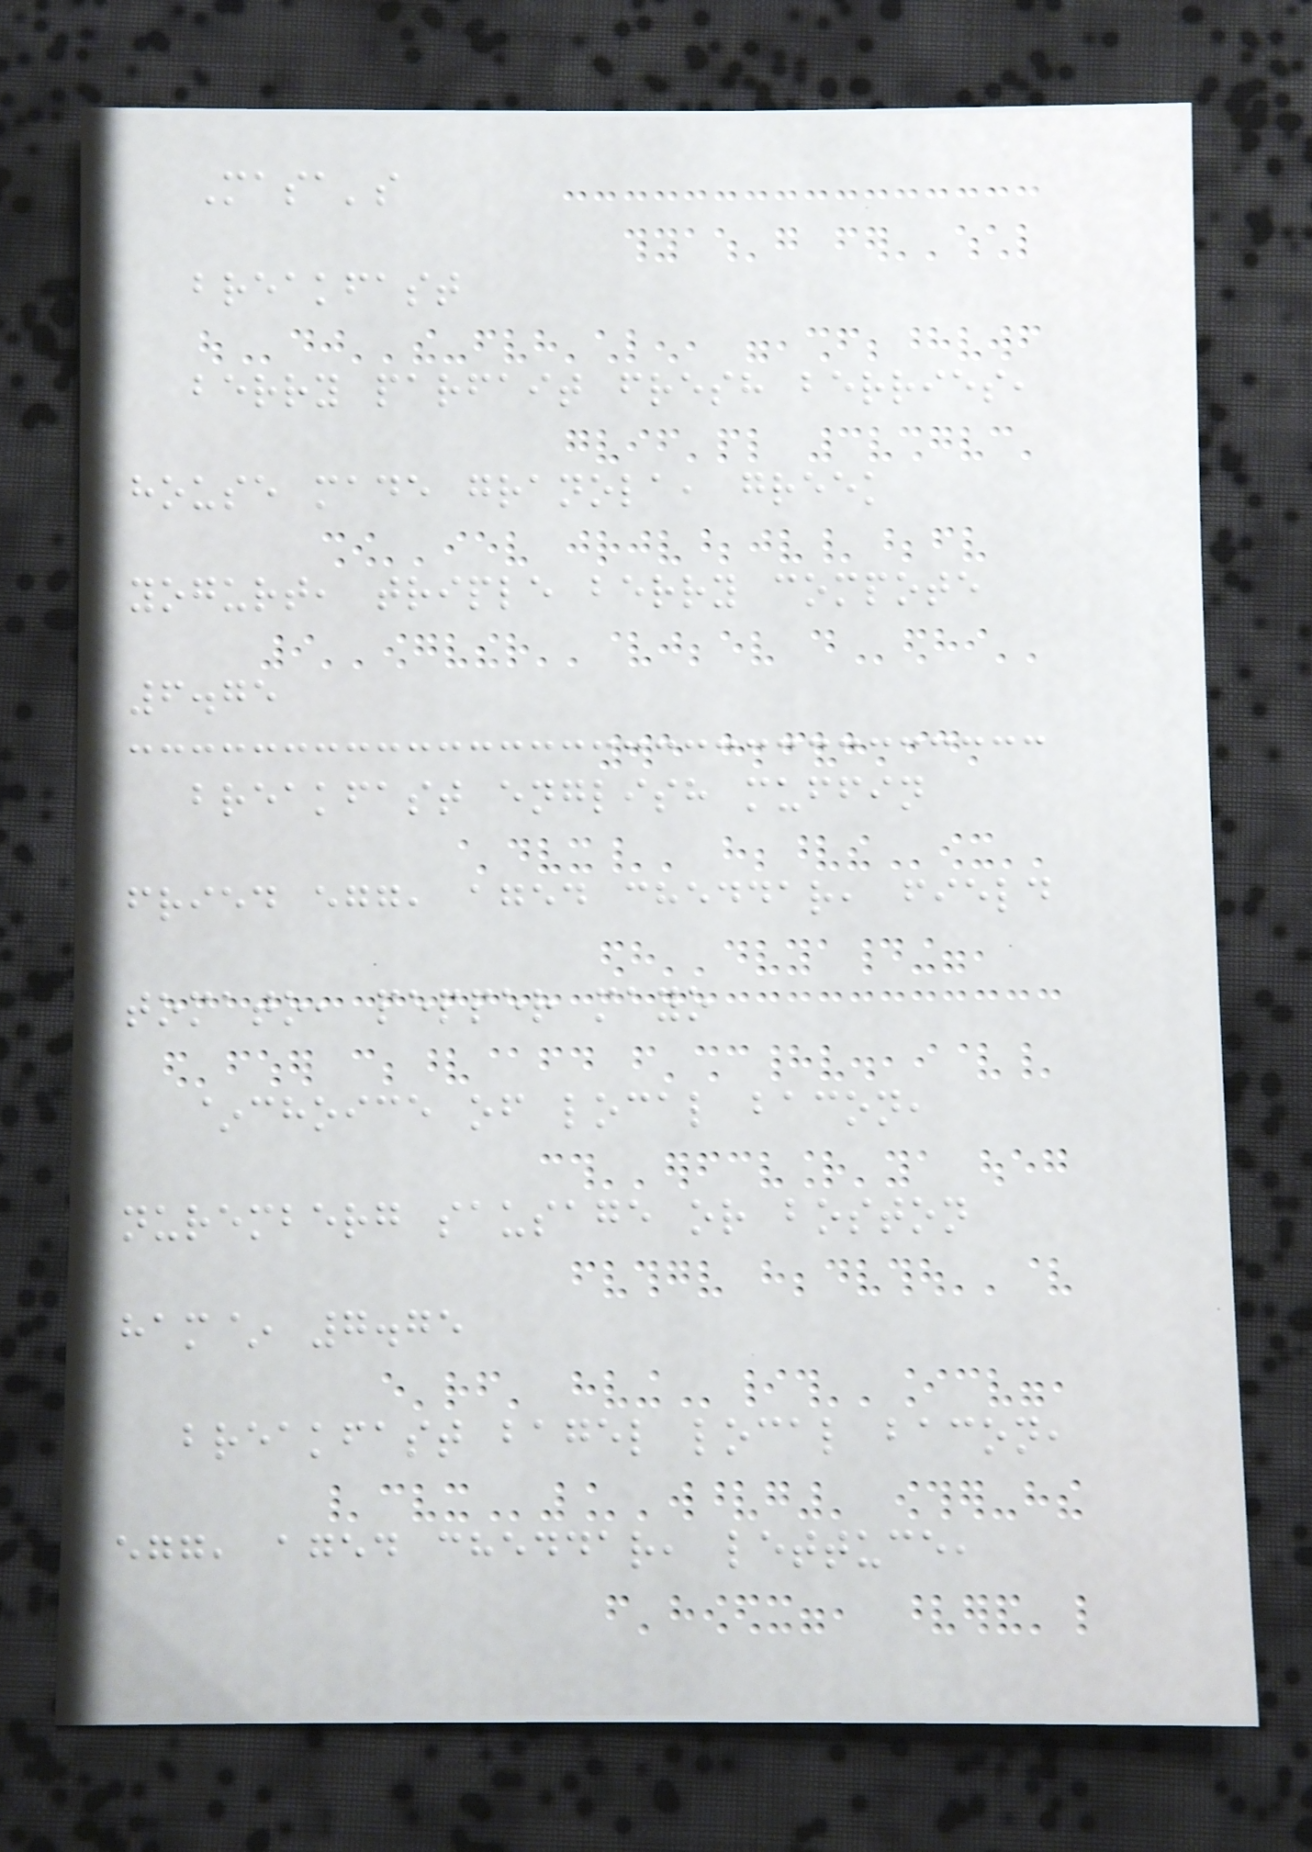Masa's
breakfast
berry parfait fresh berries,
house made granola, greek
yogurt, triple berry compote
6.75
breakfast english muffin
fried egg, aged cheddar, field
tomato, pepper mayo
~choice of local bacon,
nuremberg sausage or boston
ham~ 7.75
breakfast bagel local bacon,
egg, aged cheddar, lettuce,
